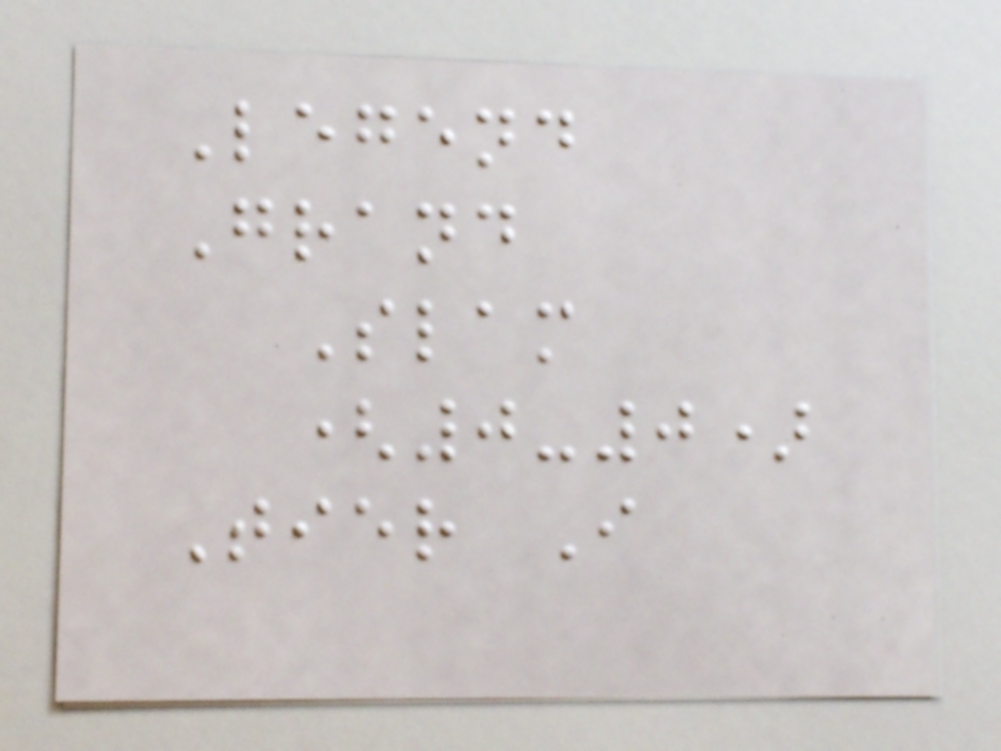Legend
Grand
Slam
(0-0)
Tier I
